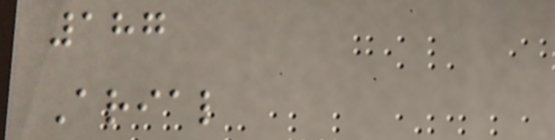187
Arial
